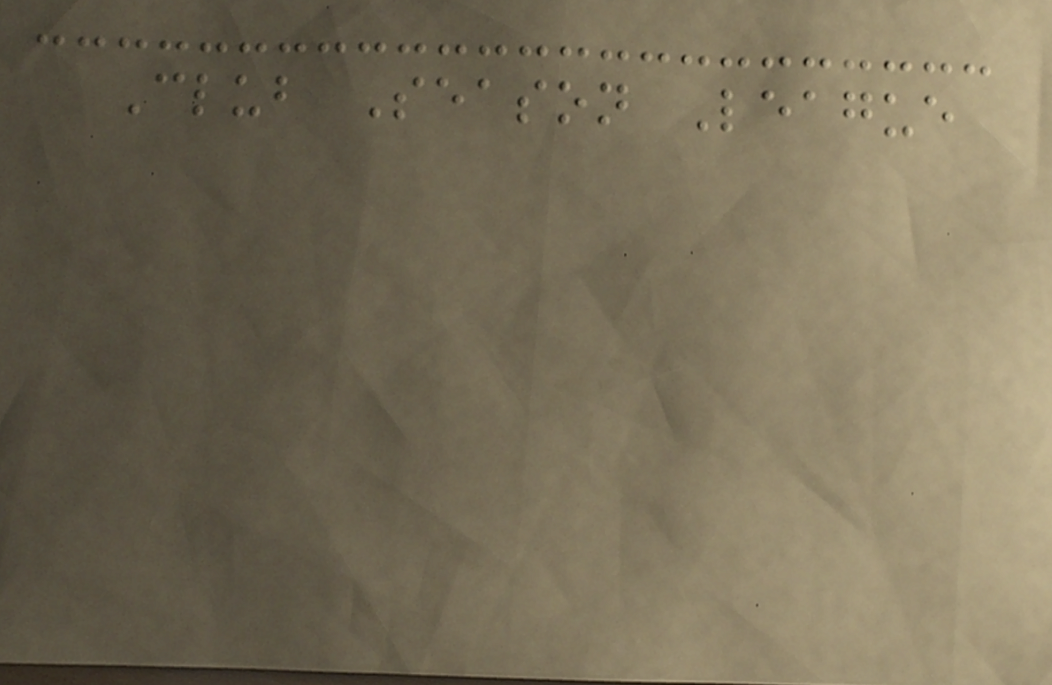Club Season League
